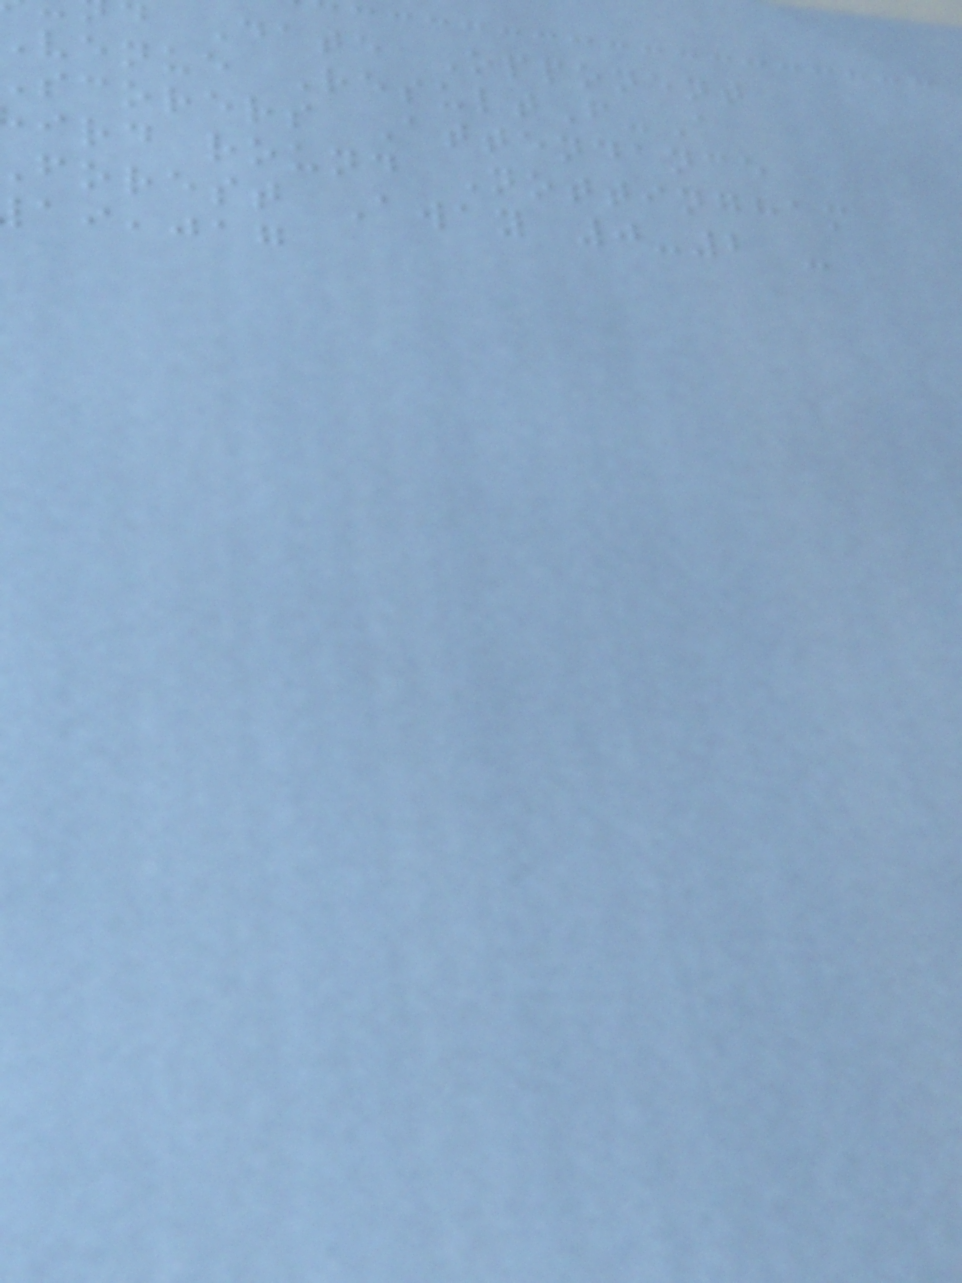Date Opponent
venue ResultF-A
scorers Attendance
ird round Nottingham
forest Away 0-2 -
,jag
